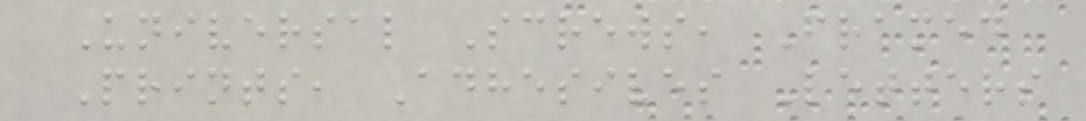Universal Screws, Framed
Prints, Adhesives Letters
